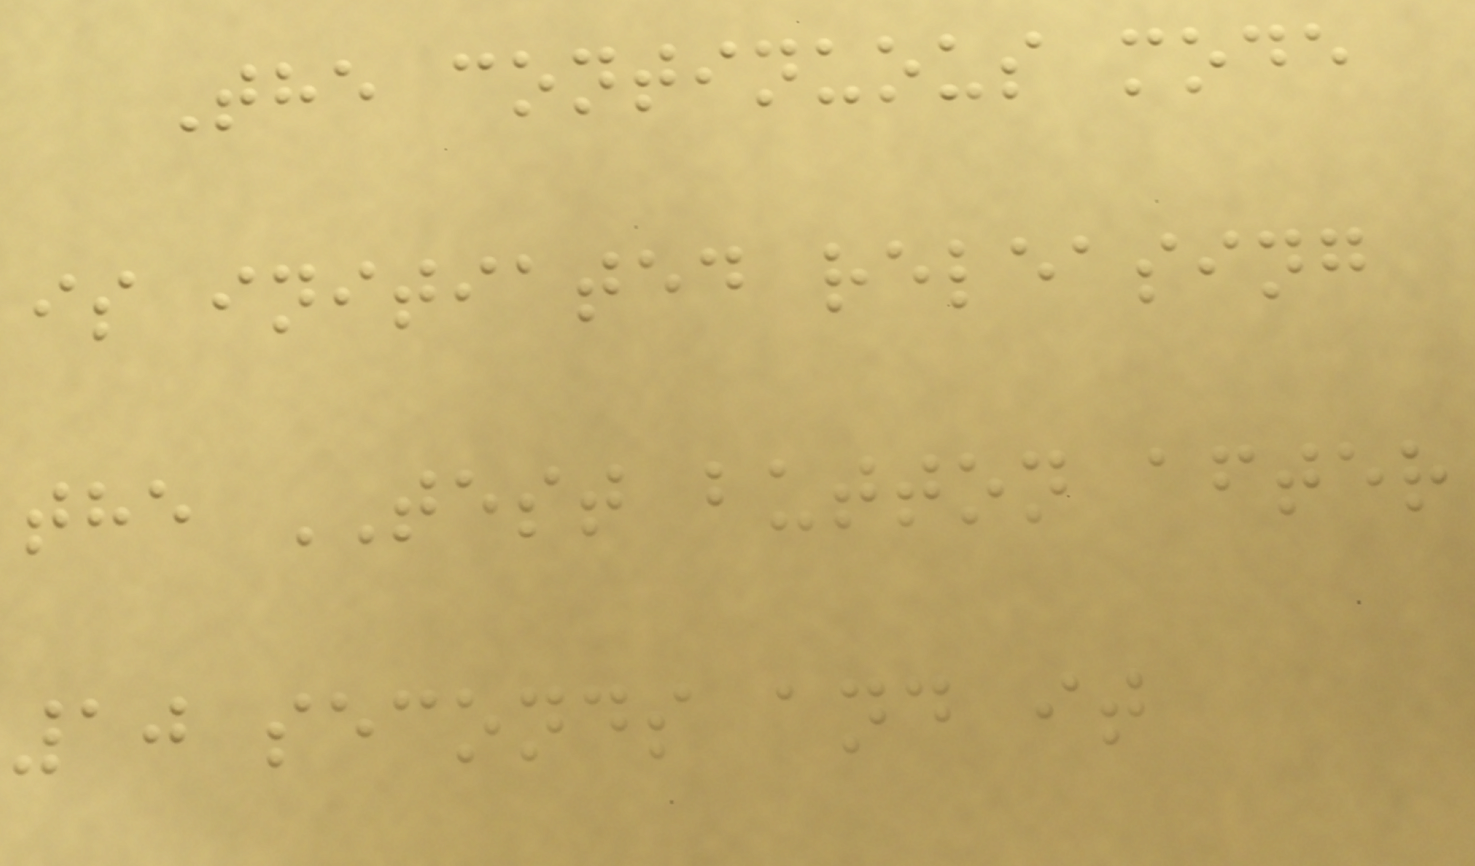The continuous mode
is initiated releasing
the TEST button after
10 seconds and it
